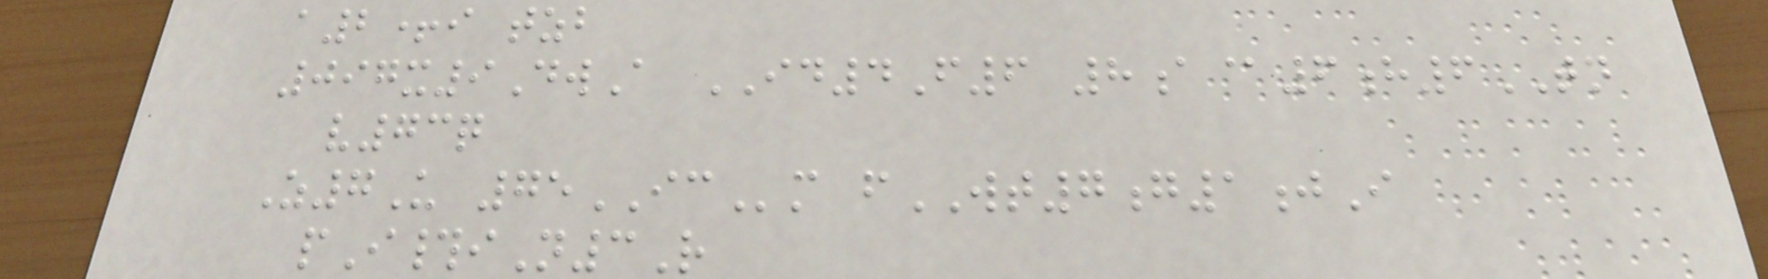a2+i tzb
097x9DwA ID4F6 8a@6h6TN
v73q
Z7U 75ICm fWT7g1jI
pI#iN3R
